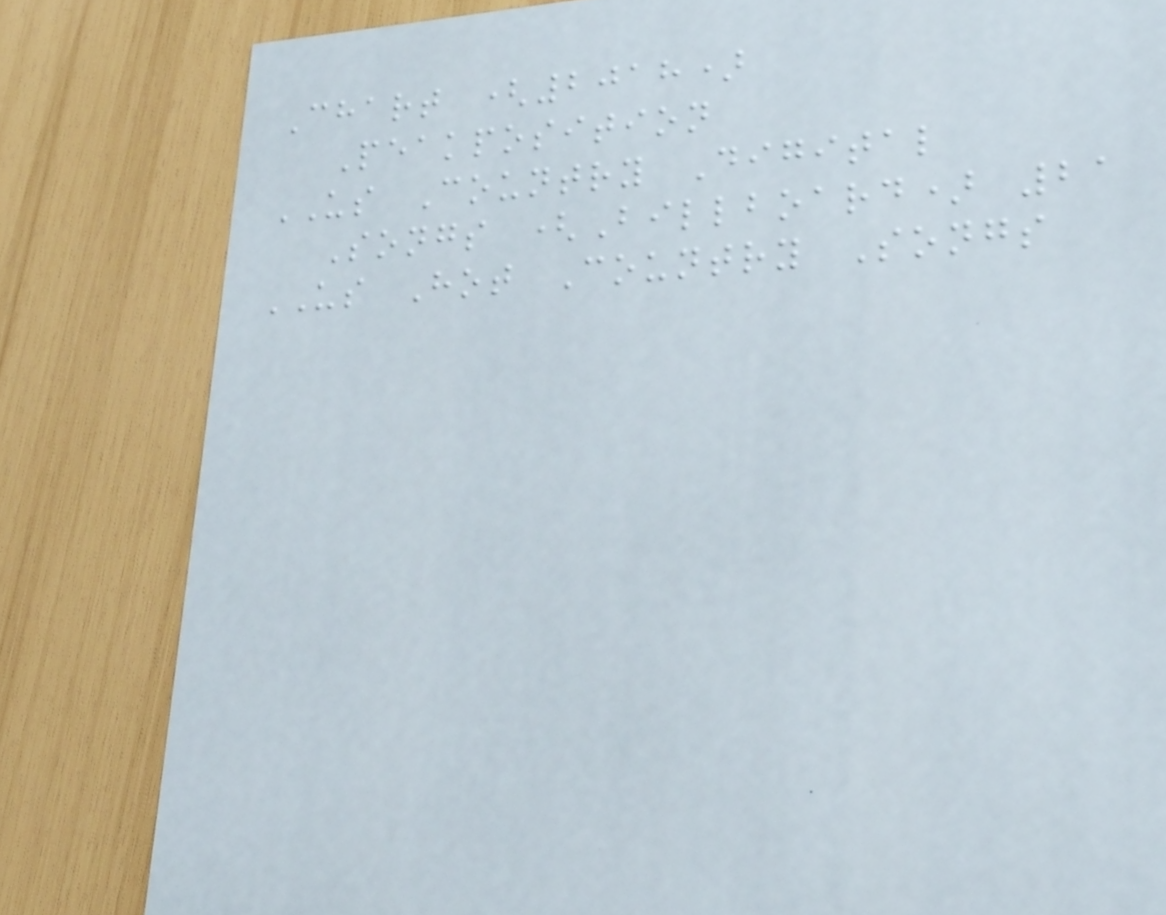Chart (2018)
Peakposition
US Country Digital
Songs (Billboard) 21
US Hot Country Songs
